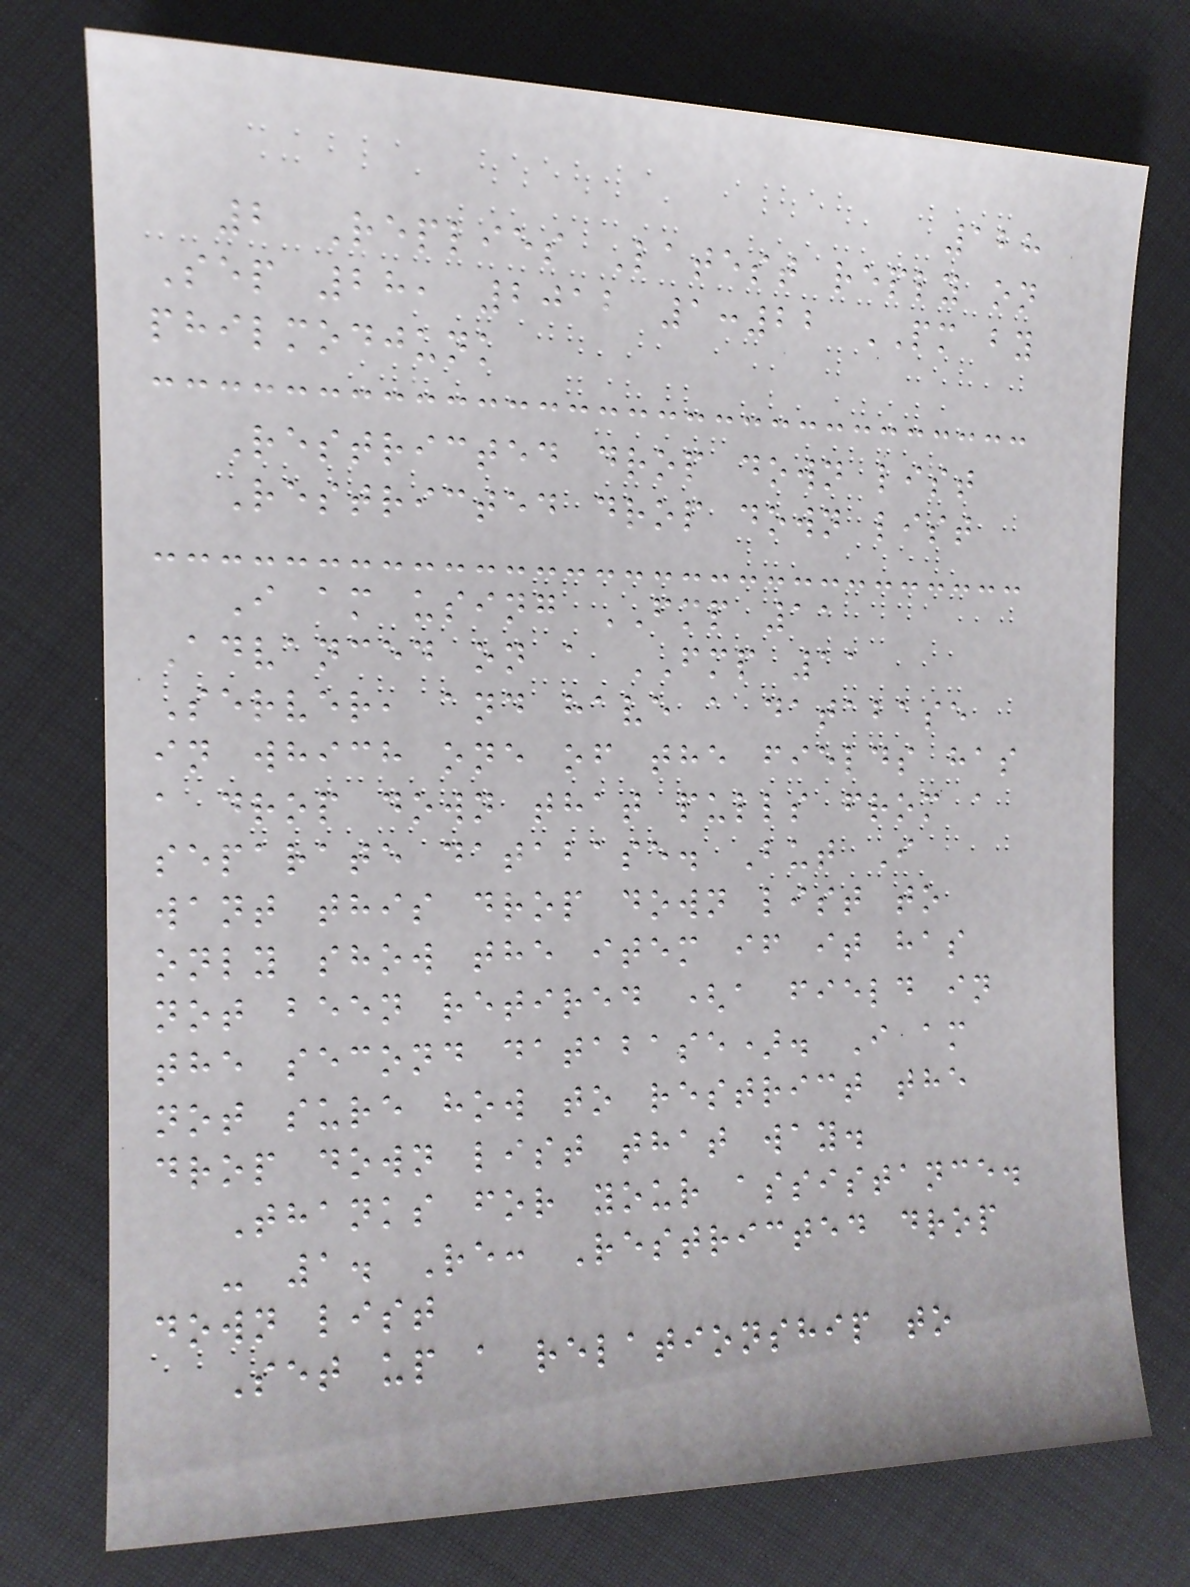128
2 Replies Latest reply on
Sep 28, 2012 1:22 PM by
philmodjunk
Restricted drop down list
Restricted drop down list
I am using FMP 11
Advanced on a FMP 11
Server, and have a database
in which one of the fields has
a drop down that pulls from a
separate database. But I
want this drop down list to
only show the item if it has
not been retired (a field in
the second database). I am
not sure how to restrict the
drop down list that way.
Thanks for your assistance.
- 1. Re: Restricted drop
down list
Set up a relationship to
